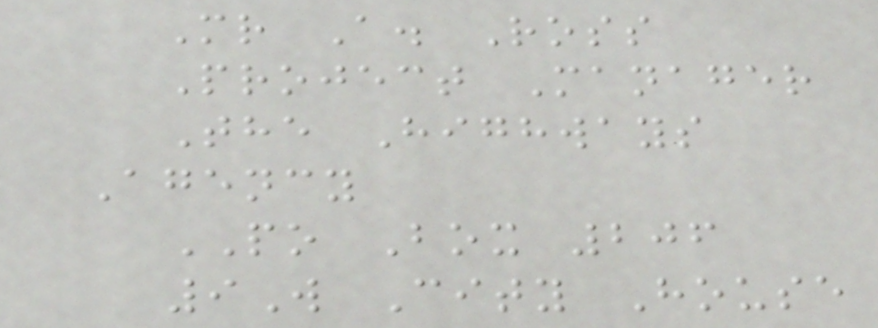Mr A. Ross
Project Manager
The Highways
Agency
PO Box 206
9W City House
